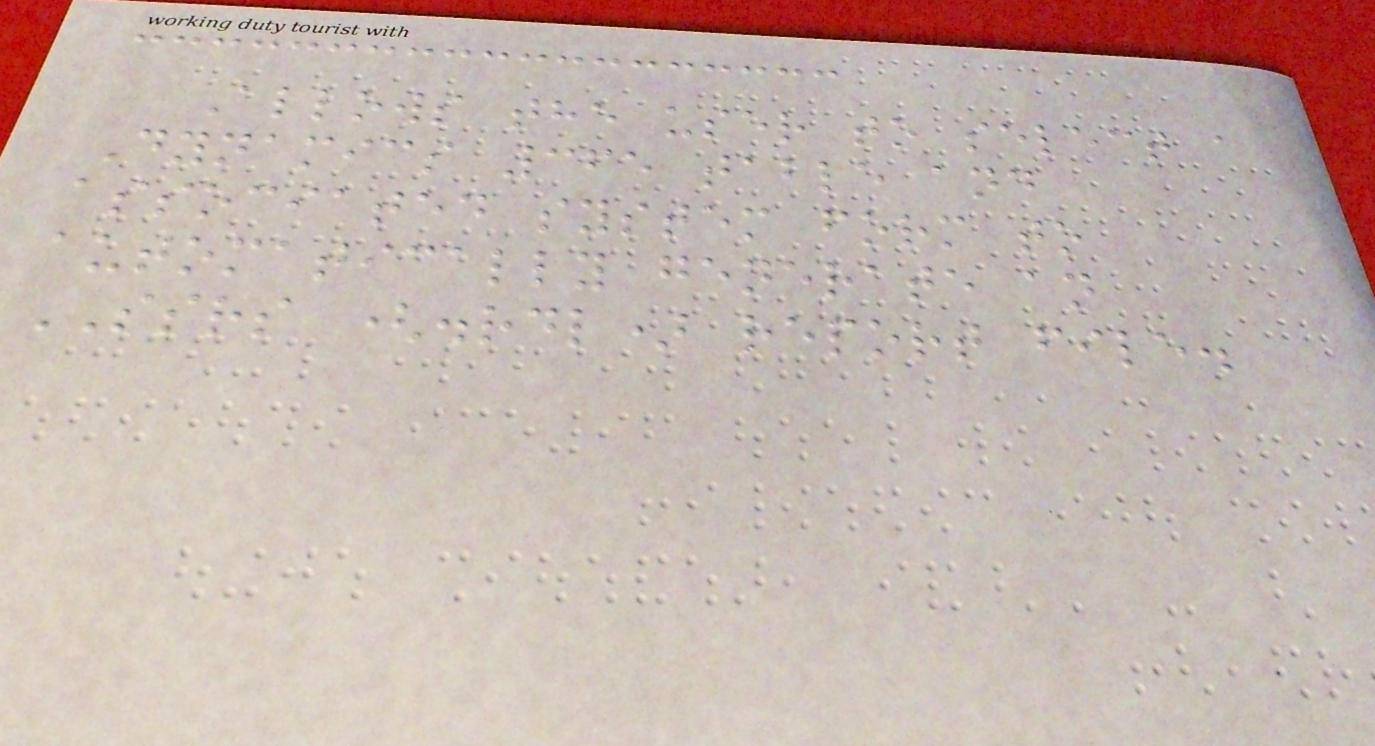Allows the user to select a
Dynamics 365 table and
associated system form to
automatically generate an
SSRS (.rdl) report file.
